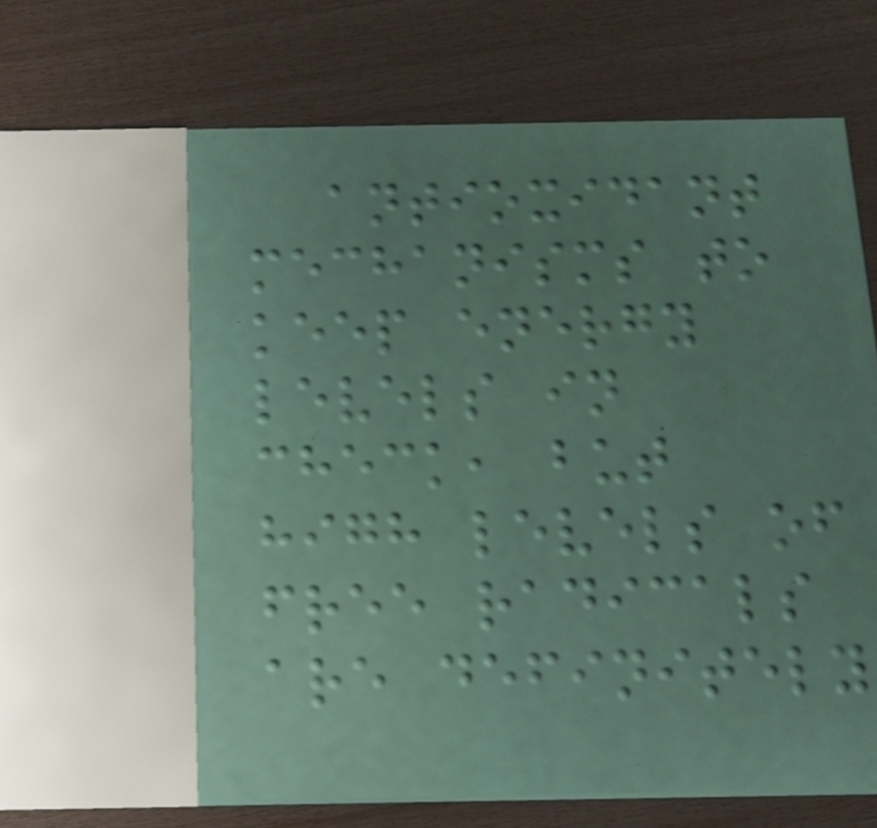antioxidant
mechanisms to
keep energy
levels in
check, but
high levels of
free radicals
are definitely
